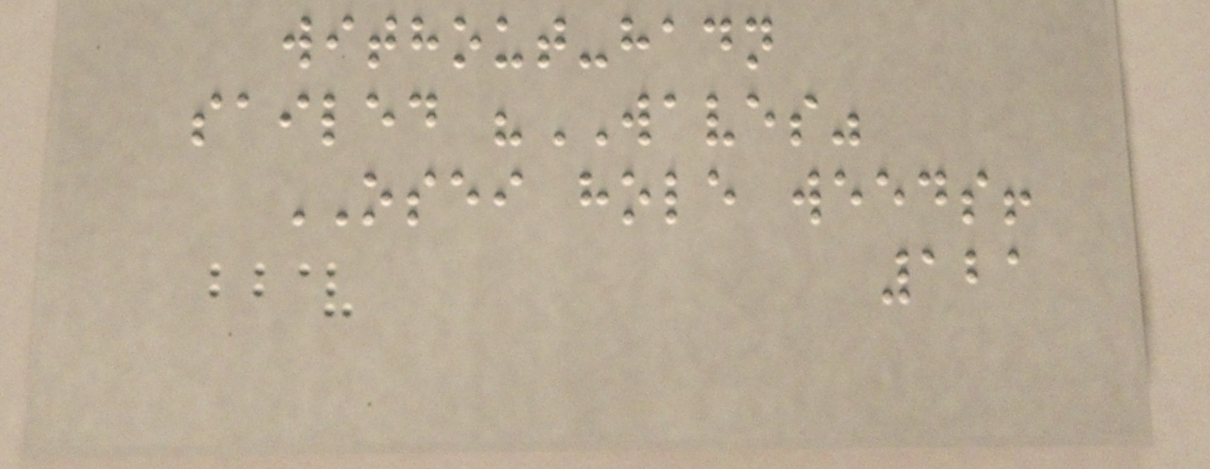without-hadn
sailed "WAVES"
OSEI hole weeds!
121
